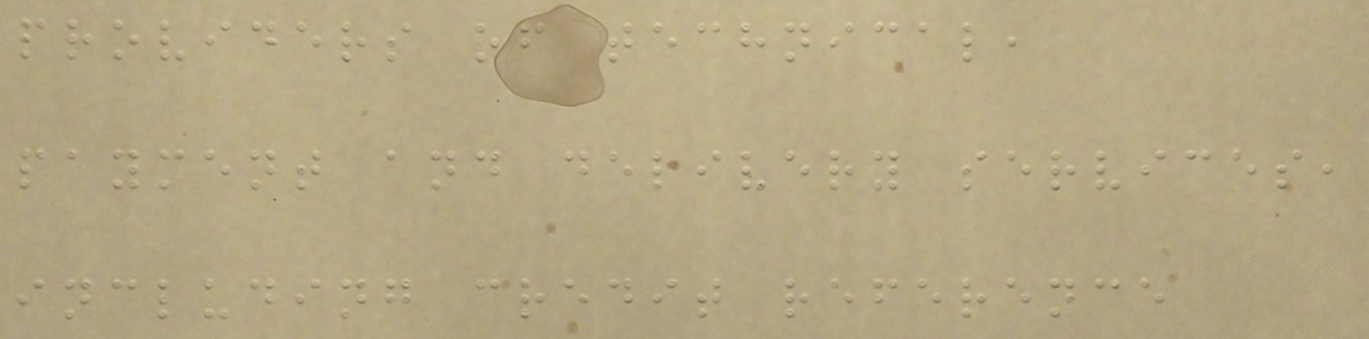providers of technical,
payment and delivery services,
including credit reference
